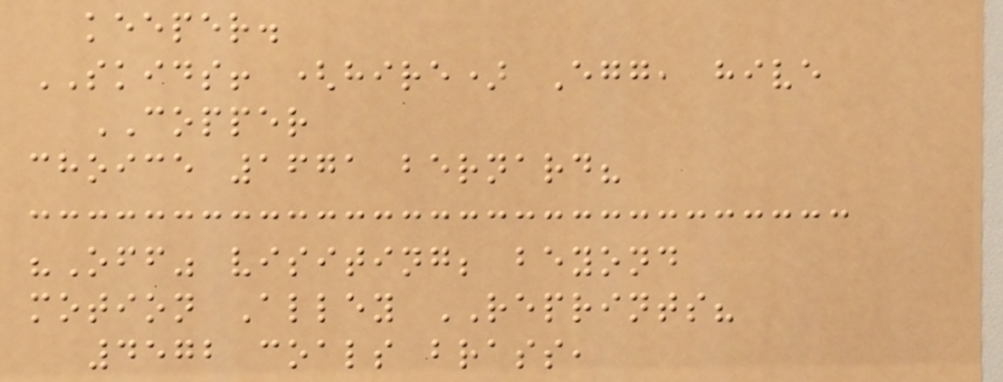keeper.
SKIDS! (hire) Egg, hive
COPPER
choice 1671 bernard?
"Off" visiting; beyond
motion Alley REPRINTS?
4572 coals brass,
